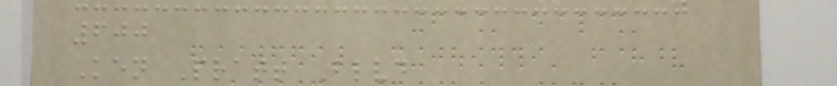600
Ken Pratt Blvd
